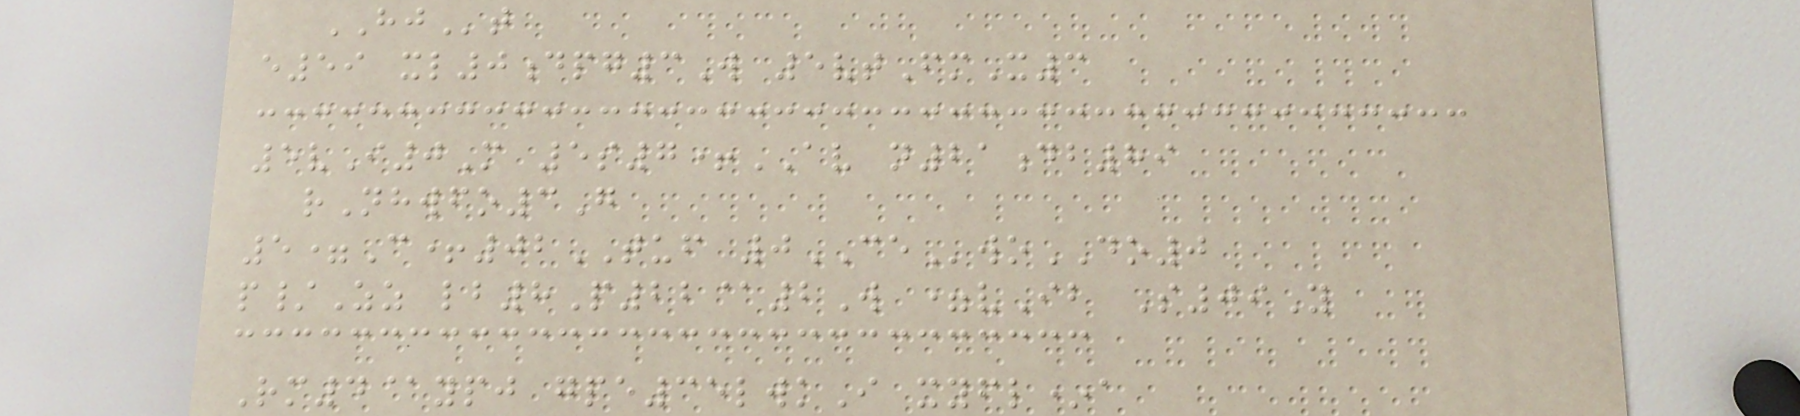HJt
e59 xl0dpg3W 5vtFmX3
5vI0M 5s7+AV n21db89
rNhwfo3G
5=C+02TUF 0CEwoDO0
p/Zz lb8P22@2W =vIb S09Y
Rm4@ypj gpe35lwkI xyfl*a
